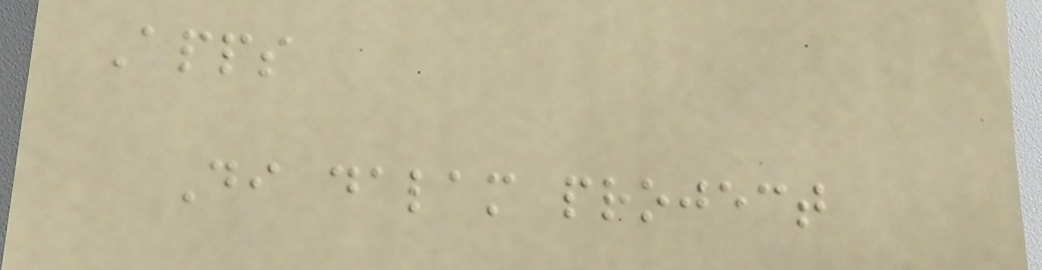Apps
Di dalam project
